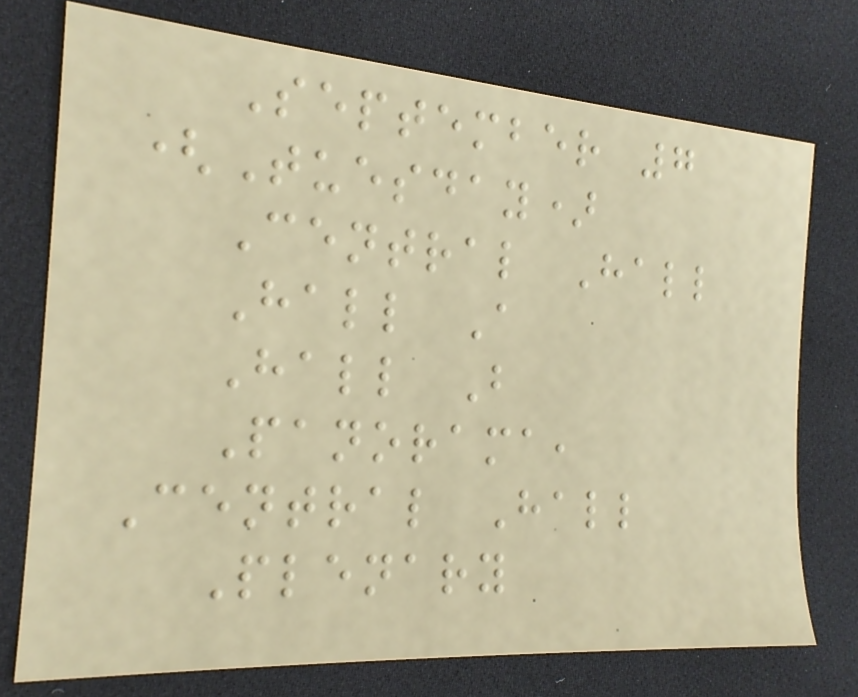September 7
(Tuesday)
Central Hall
Hall A
Hall B
Panorama,
Central Hall
Plenary
